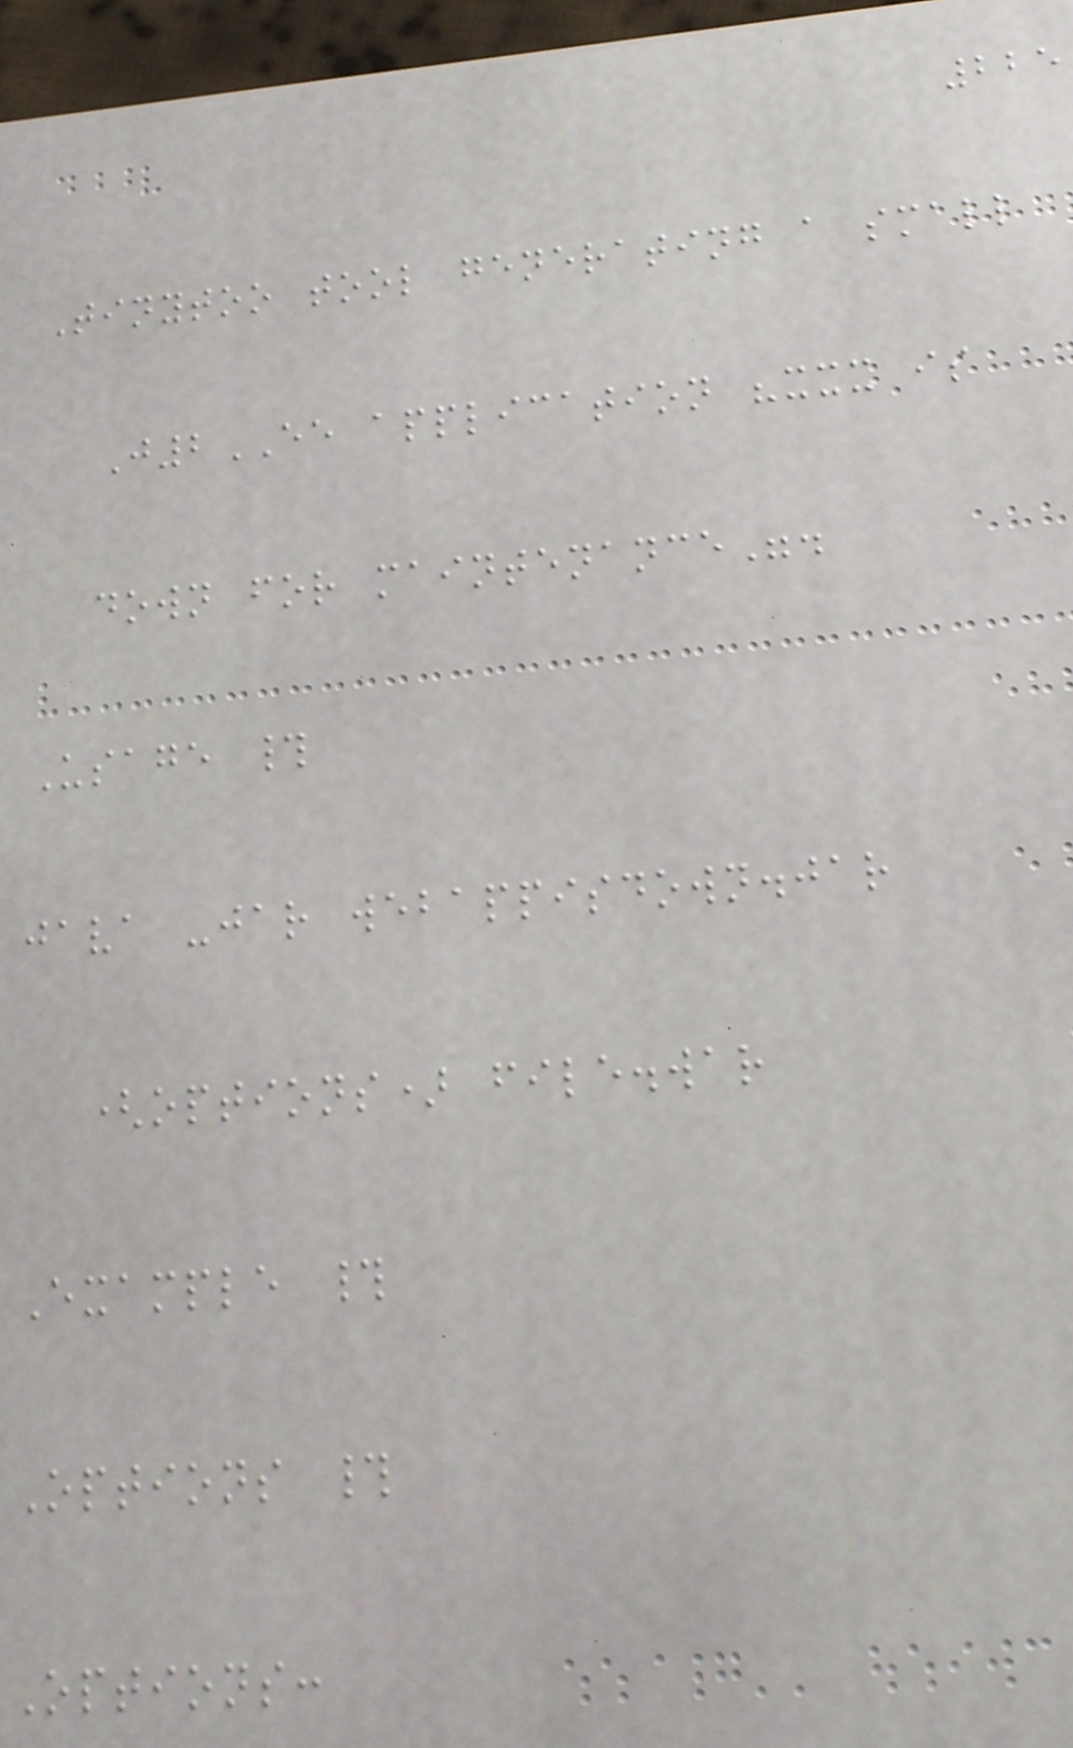225
Tinytoo tool generating a small
J2EE application "xxx is
down for maintenance".
Usage #
java -jar webappisdown.jar
(options) file.war
Example #
Options #
Options:
